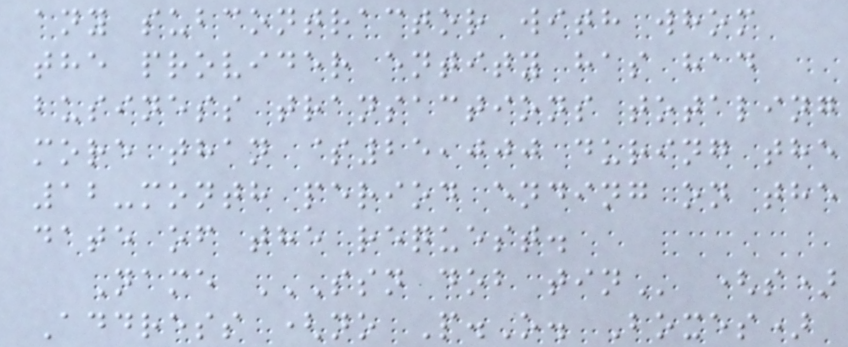any subcontractor with whom
the provider entity has had
business transactions totaling
more than $25,000 during the
12-month period ending on the
date of the request.
Name SSN DOB TIN (s)
Address (no P.O. Boxes)
